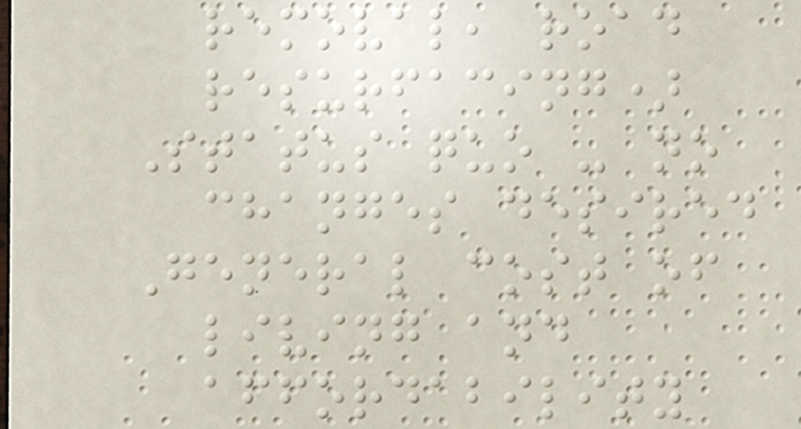removal, road
resurfacing)
Status quo - no
changes desired
General cost of
living and
affordability
